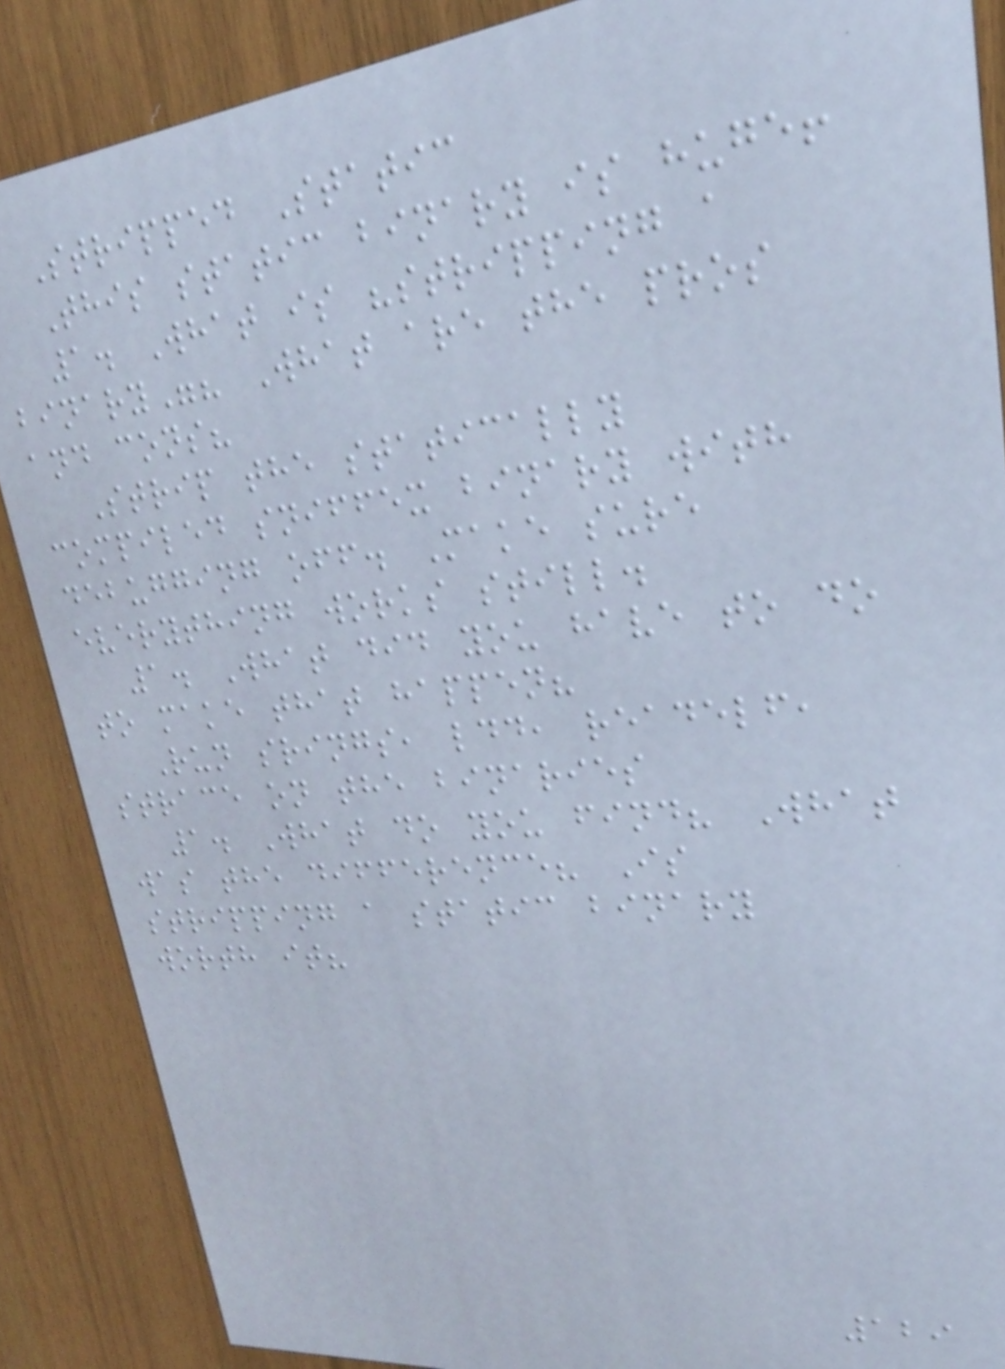Stripped Static
This static binary is huge!
1. What is "stripping a
binary"? What are the pros
and cons?
Strip the statically
compiled sniffex binary with
debugging off. Make sure
everything works still.
1. What did you have to do
to make that happen?
Run srings, ldd, readelf,
strace on the binaries
1. What do you find? What
was the difference? Is
stripping a static binary
worth it?
129
